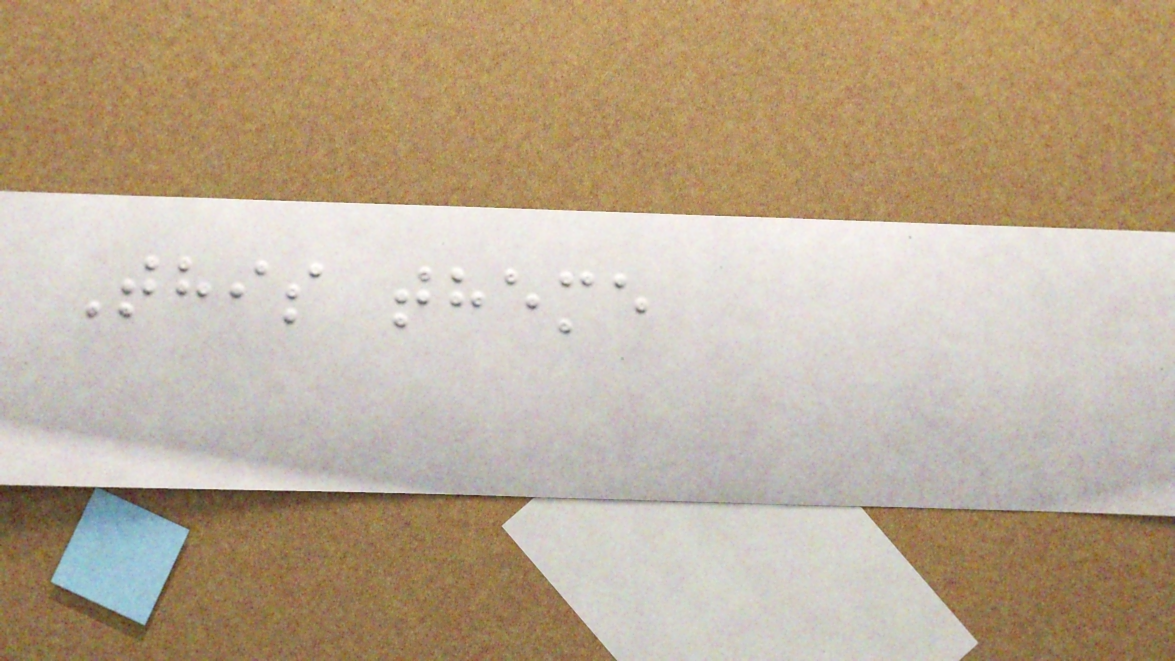This theme
